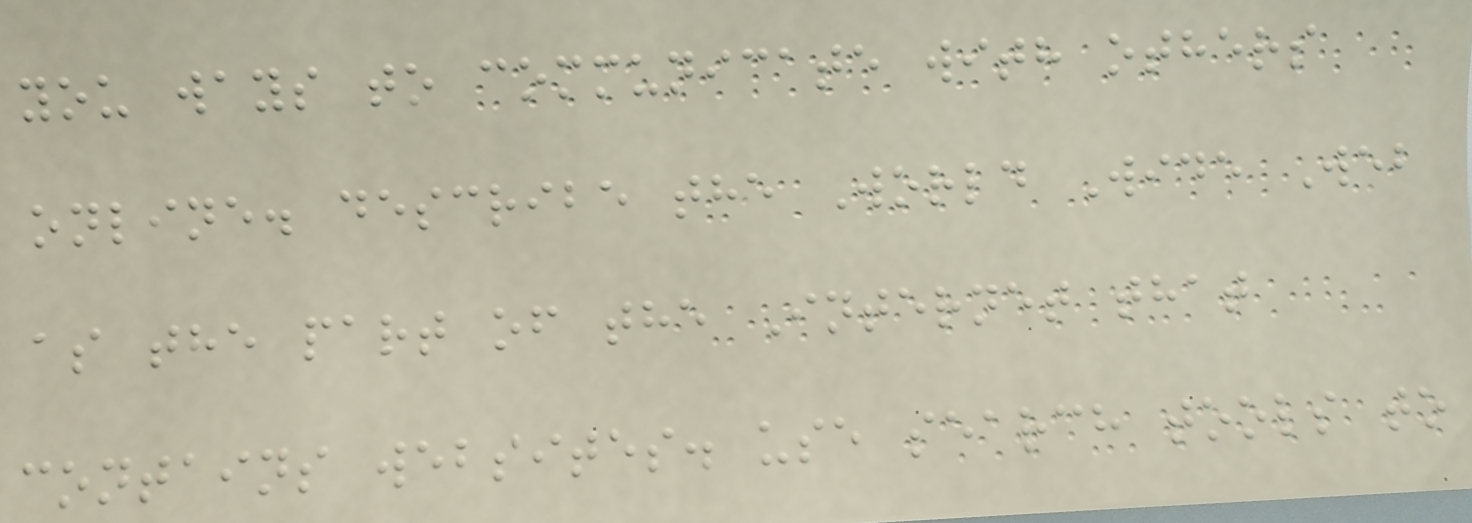you ways to communicate with others
online. describe the World Wide Web
as the part of the Internet that
contains websites. use search tools to
